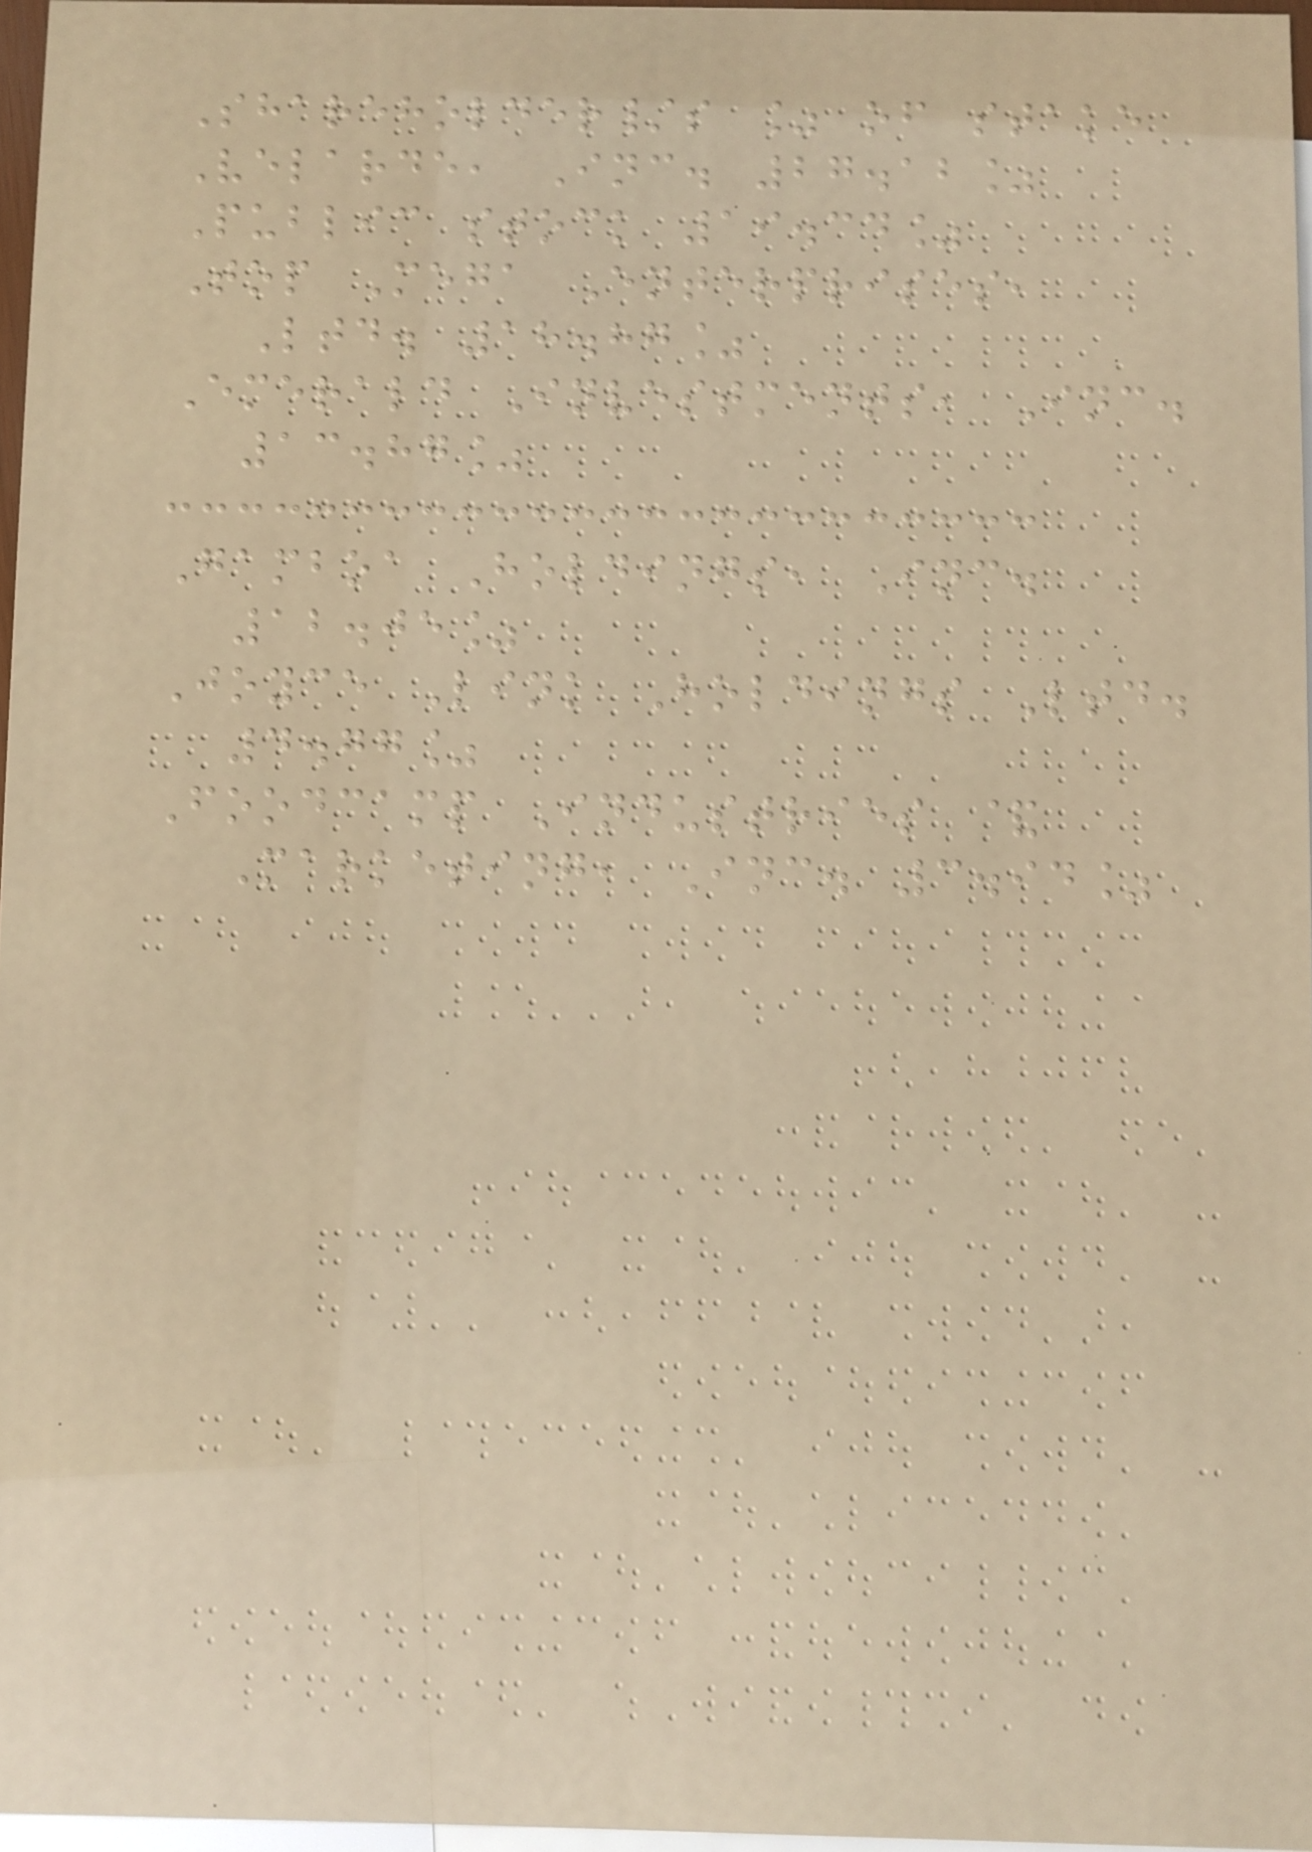Shareholder/s % of stake
Velarde, Inc. 27.12%
Public stock 19.34%
Top Mega Enterprises,
Ltd. 18.87%
Emerald Investments, Inc.
13.87%
Gamboa Holdings, Inc.
12.05%
Joyce Link Holdings Ltd.
4.77%
Foodcamp Industries &
Marketing, Inc. 3.94%
